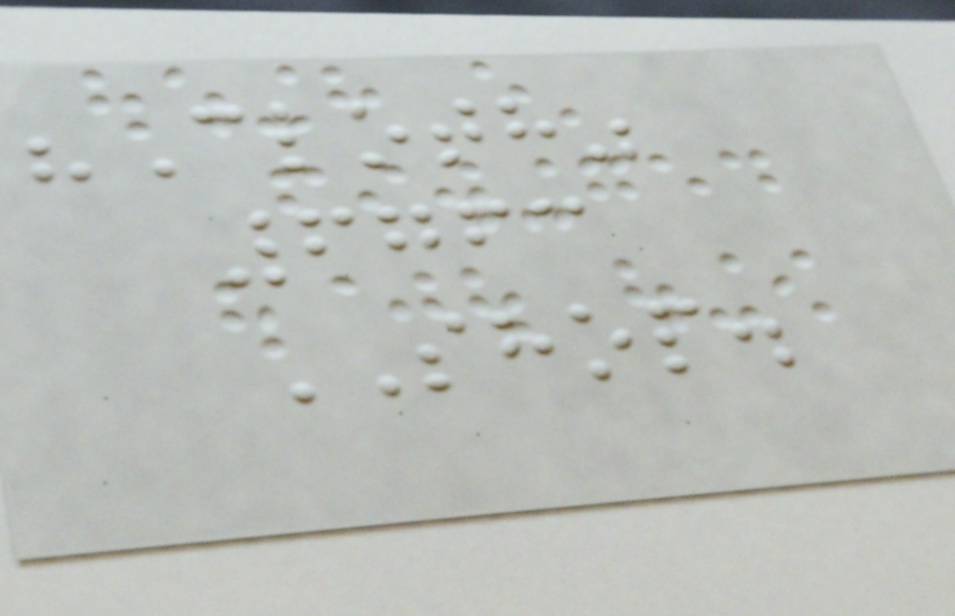"Cloth"
6763
SHOP.
